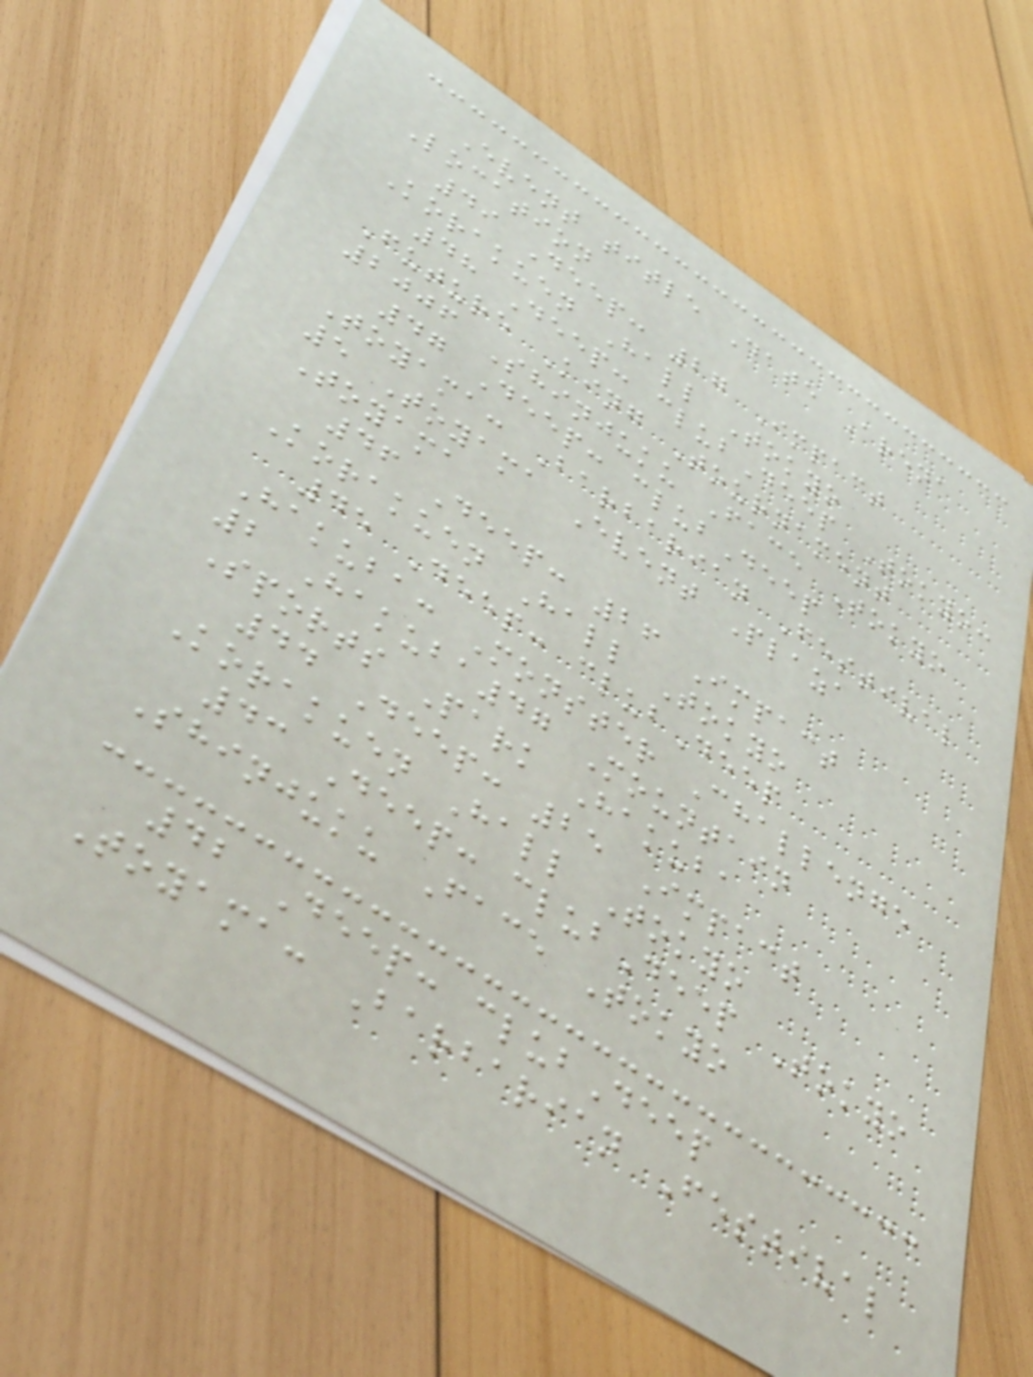Event title Date Arena
Location
49 Deep: 27 Impact
Korakuen Hall Tokyo
48 Deep: clubDeep Tokyo:
Future King Tournament
2006 Shinjuku Face Tokyo
47 Deep: clubDeep
Toyama: Barbarian Festival
5 Toyama Event Plaza
Toyama
46 Deep: 26 Impact
Korakuen Hall Tokyo
45 Deep: clubDeep
Hakuba: Monster Challenge
2 Hakuba47 Mountain
Sports Park Hakuba
44 Deep: 25 Impact
Korakuen Hall Tokyo
43 Deep: clubDeep Tokyo
Shinjuku Face Tokyo
42 Deep: clubDeep
Toyama: Barbarian Festival
